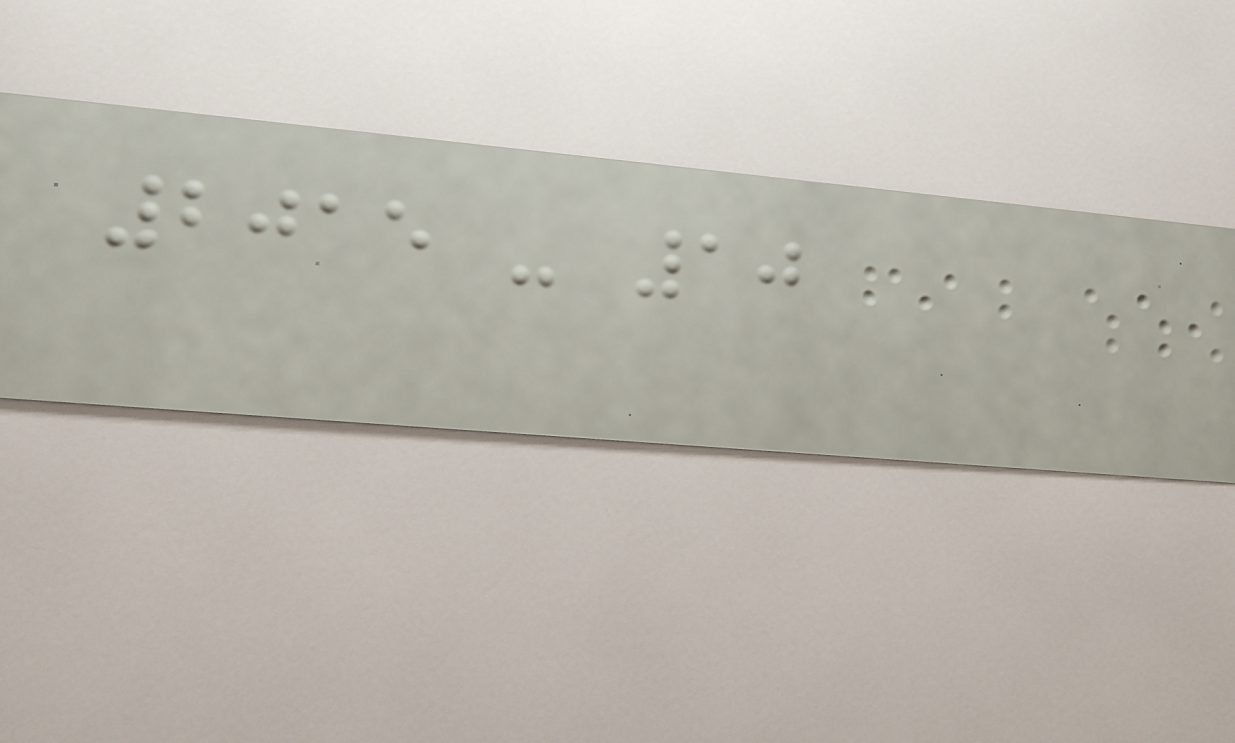2015 - 10
